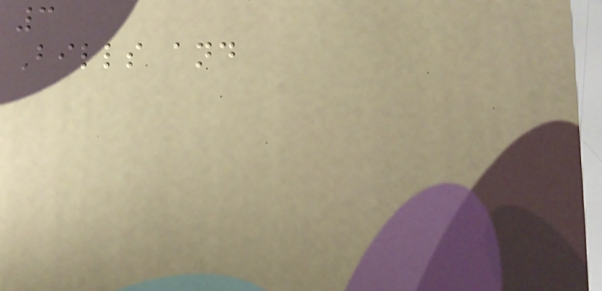3
Bills and
